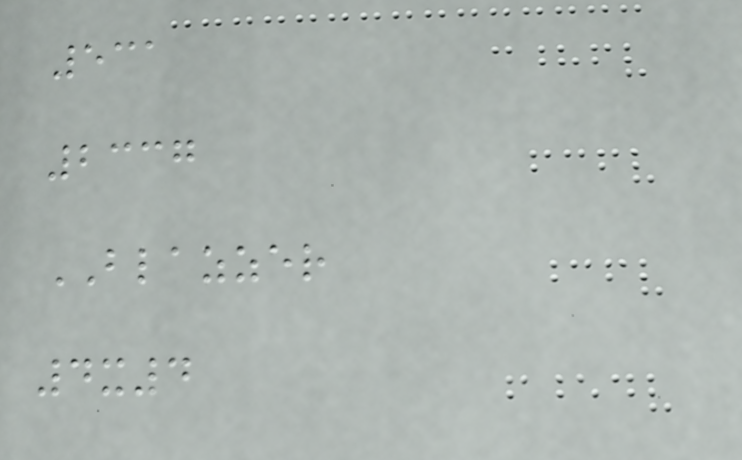531
2337
BLAZZER
4x4
